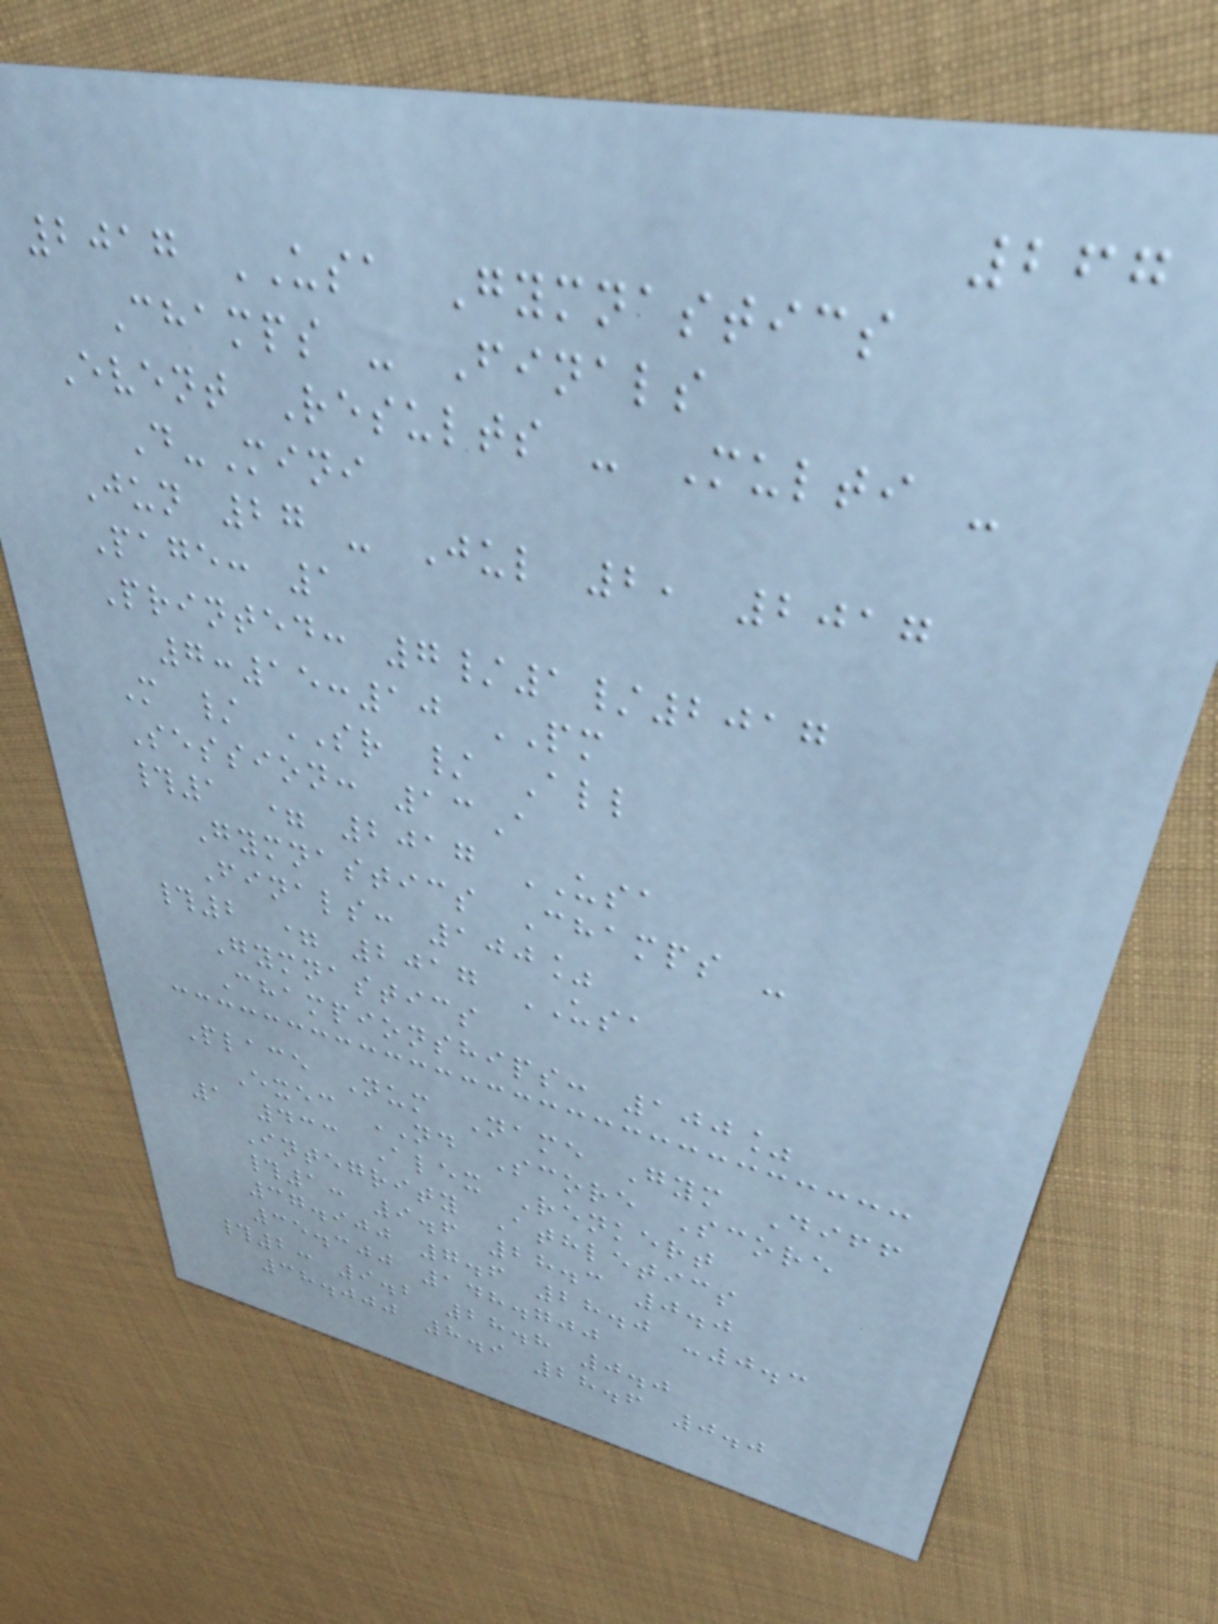267
2017 USA Gymnastics
Champs - Finals
Event Results - Multi -
D-Mini
Jun 27 - Jul 2, 2017
Page: 1
Printed: 7/1/2017
7:15:10 PM
M / SR / All
Session: 13A
#1 = 2017 USA
Gymnastics Champs -
Finals: 100%
#2 = 2017 USA
Gymnastics
Championships: 100%
Place Num Name Gym Diff
Exec ND Score Score
1 433 Alex Renkert
Integrity Athletics
#1: 9.6 28.3 0.0
37.900 7.6 28.0 -0.3
35.300 148.700
#2: 9.2 28.8 0.0
38.000 8.9 28.6 0.0
